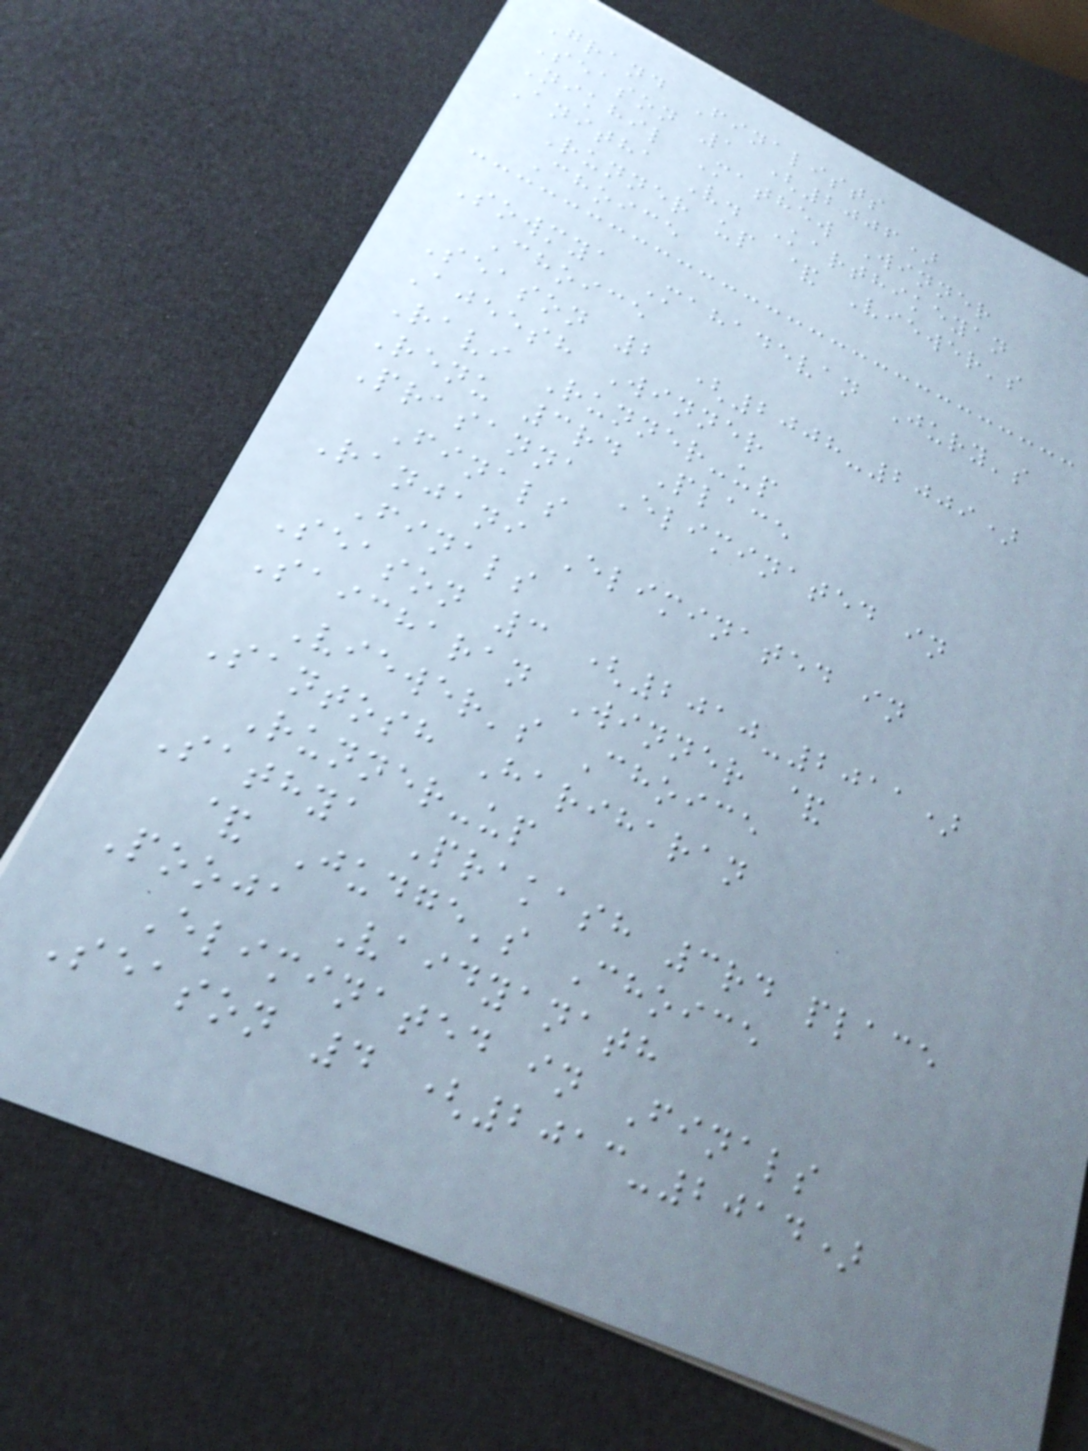Grand Finalists
Season 1 (2006)
Nikhil Mathew Winner
Anitha V. Karthikeyan
Runner up & Viewer's
Choice
Sowmya Mahadevan Jury's
Choice
Season 2 (2008-2009)
Ajeesh Winner
Ravi Runner-up
Renu 3rd Place
Prasanna Eliminated in
Finals
Ranjani Eliminated in
Finals
Season 3 (2010-2011)
Saicharan Winner &
Viewer's Choice
Santosh Hariharan
Runner-up
Sathya Prakash 3rd place
& Judge's Choice
Pooja Vaidyanath
Eliminated in Finals
Season 4 (2013-2014)
